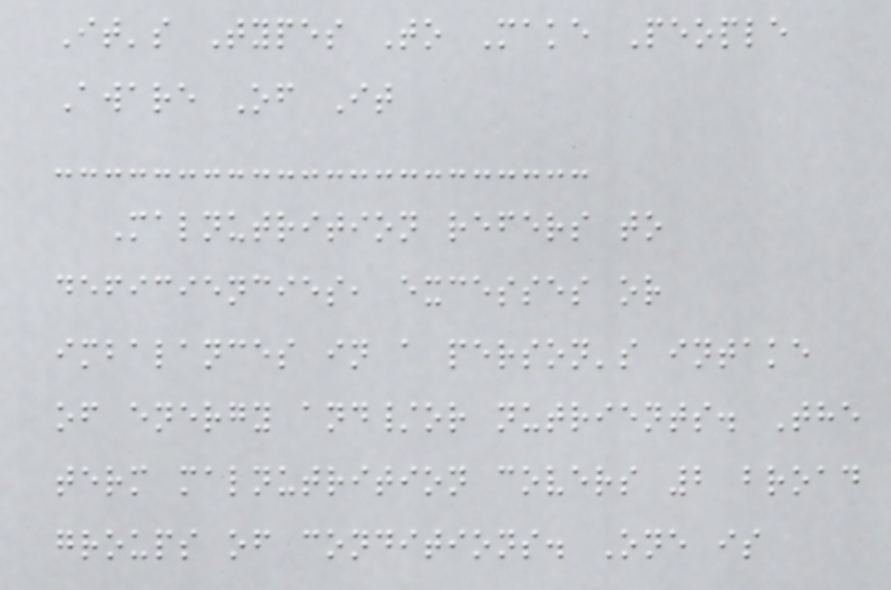It's Types To Make People
Aware Of It
Malnutrition refers to
deficiencies, excesses or
imbalances in a person's intake
of energy and/or nutrients. The
term malnutrition covers 2 broad
groups of conditions. One is
